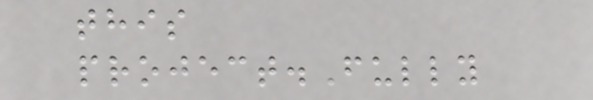this
project.Fully
